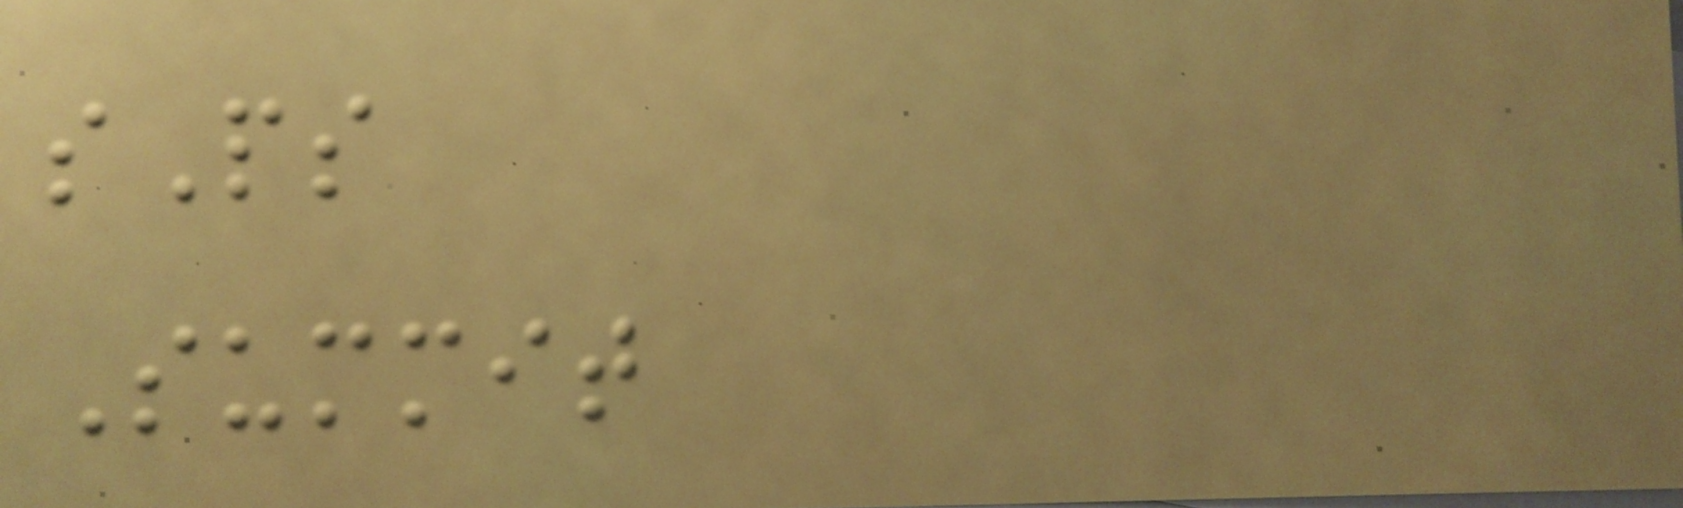sPs
Summit
